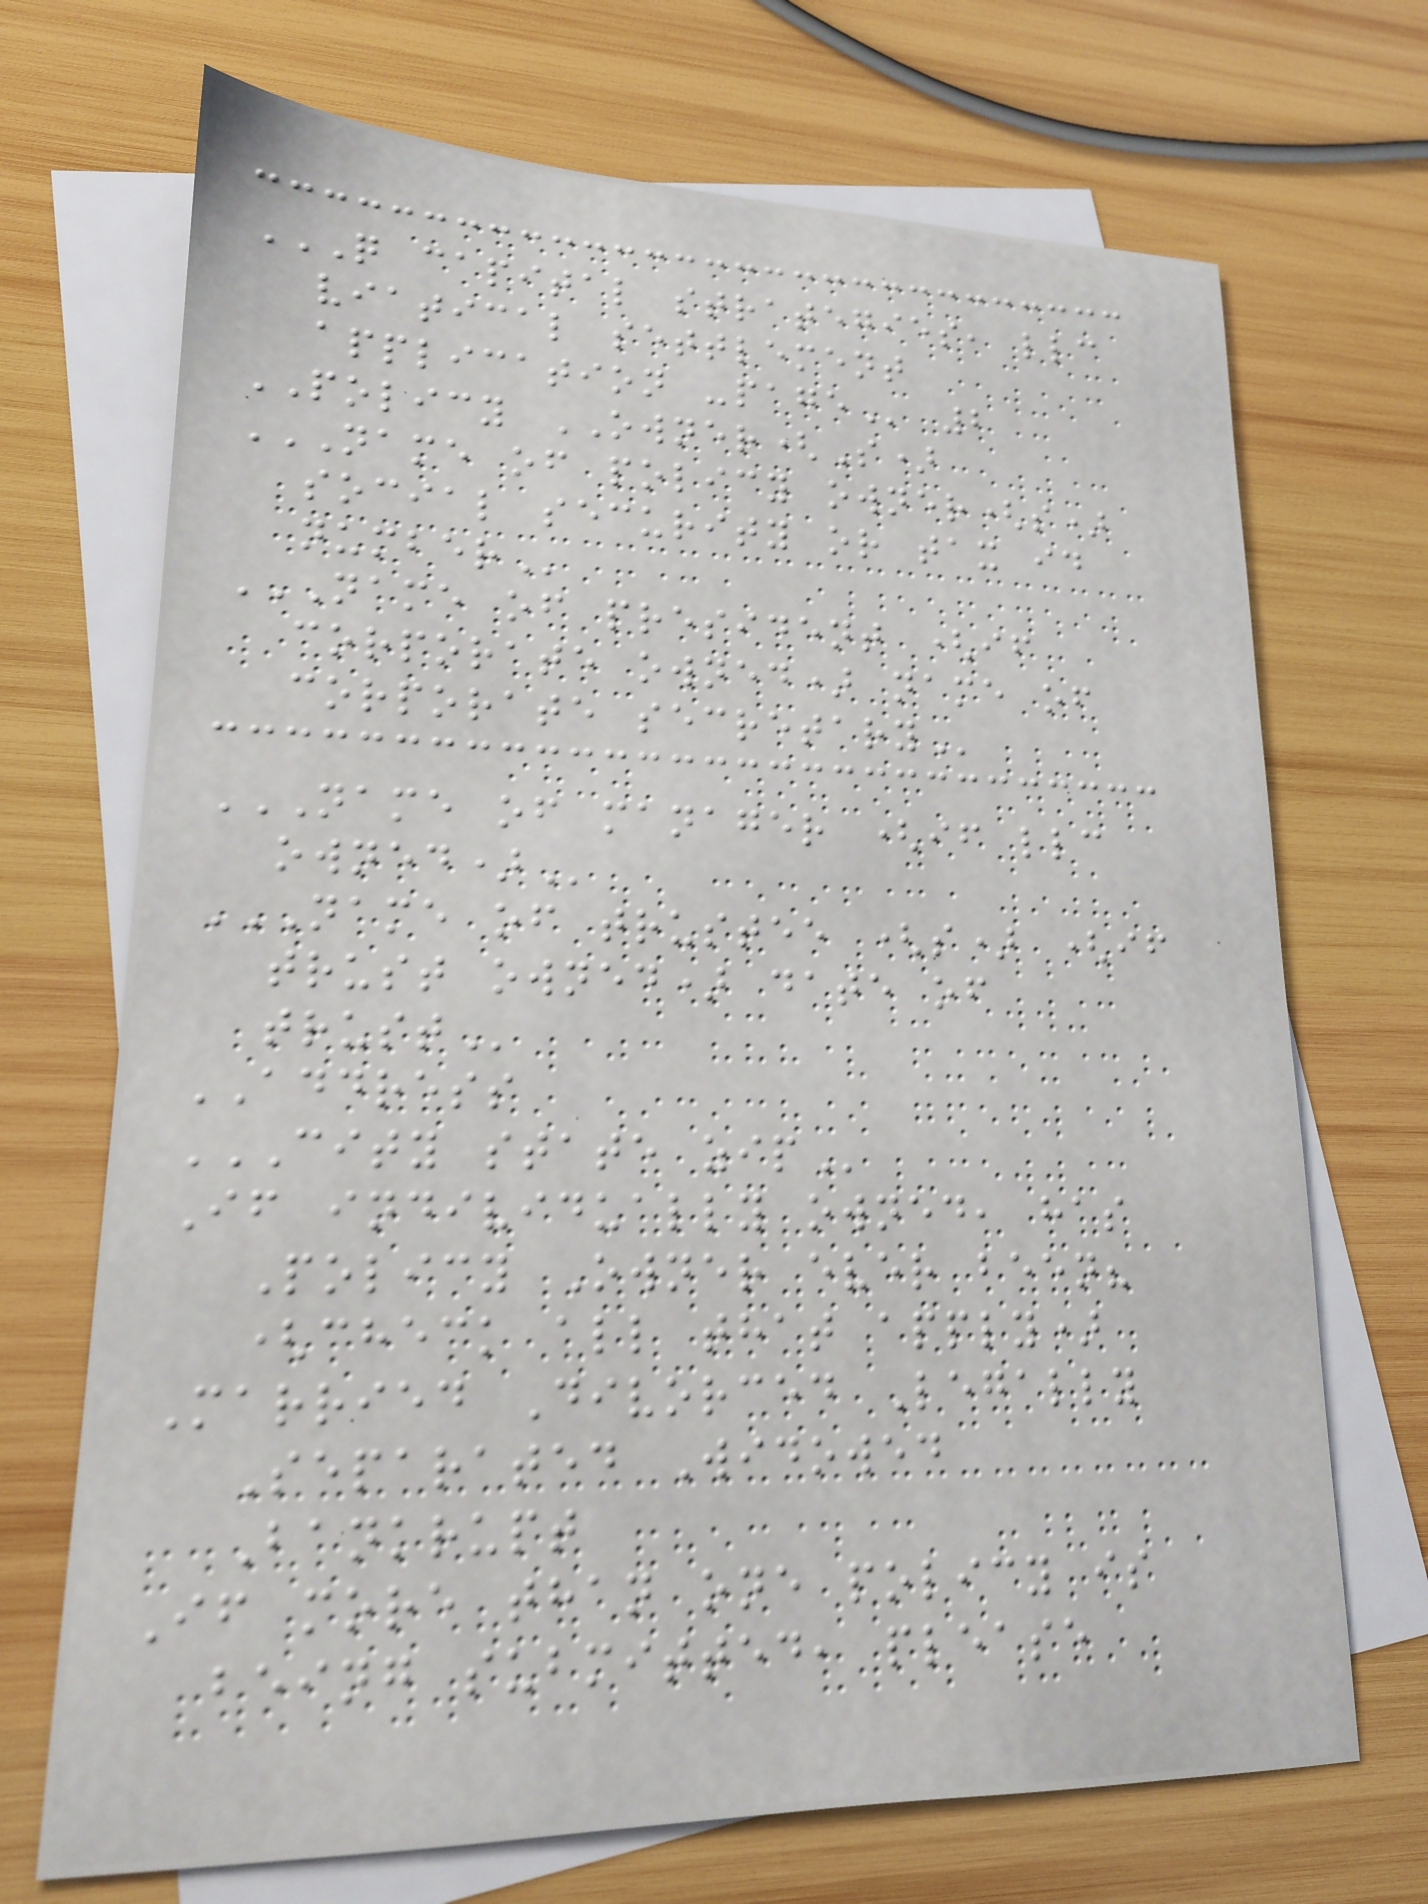Q CAPITAL STRATEGIES, LLC
VIATICAL SETTLEMENT
APPLICATION -PAGE 2
POLICY OWNER(S)
NAME OF POLICY OWNER(S)
SOCIAL SECURITY OR TAX ID
NUMBER
NAME OF PRESIDENT (IF
CORPORATE OWNED) NAME OF
CORPORATE SECRETARY
NAME OF MANAGER (IF LLC
OWNED)
NAME OF TRUSTEE (S) (IF
TRUST OWNED) DATE OF
TRUST
ADDRESS
CITY STATE ZIP
If individually owned, has
Policy Owner ever been?
(check all that apply)
Married Divorced Legally
Separated Widowed
Bankrupt
If more than one policy is
being submitted, please
